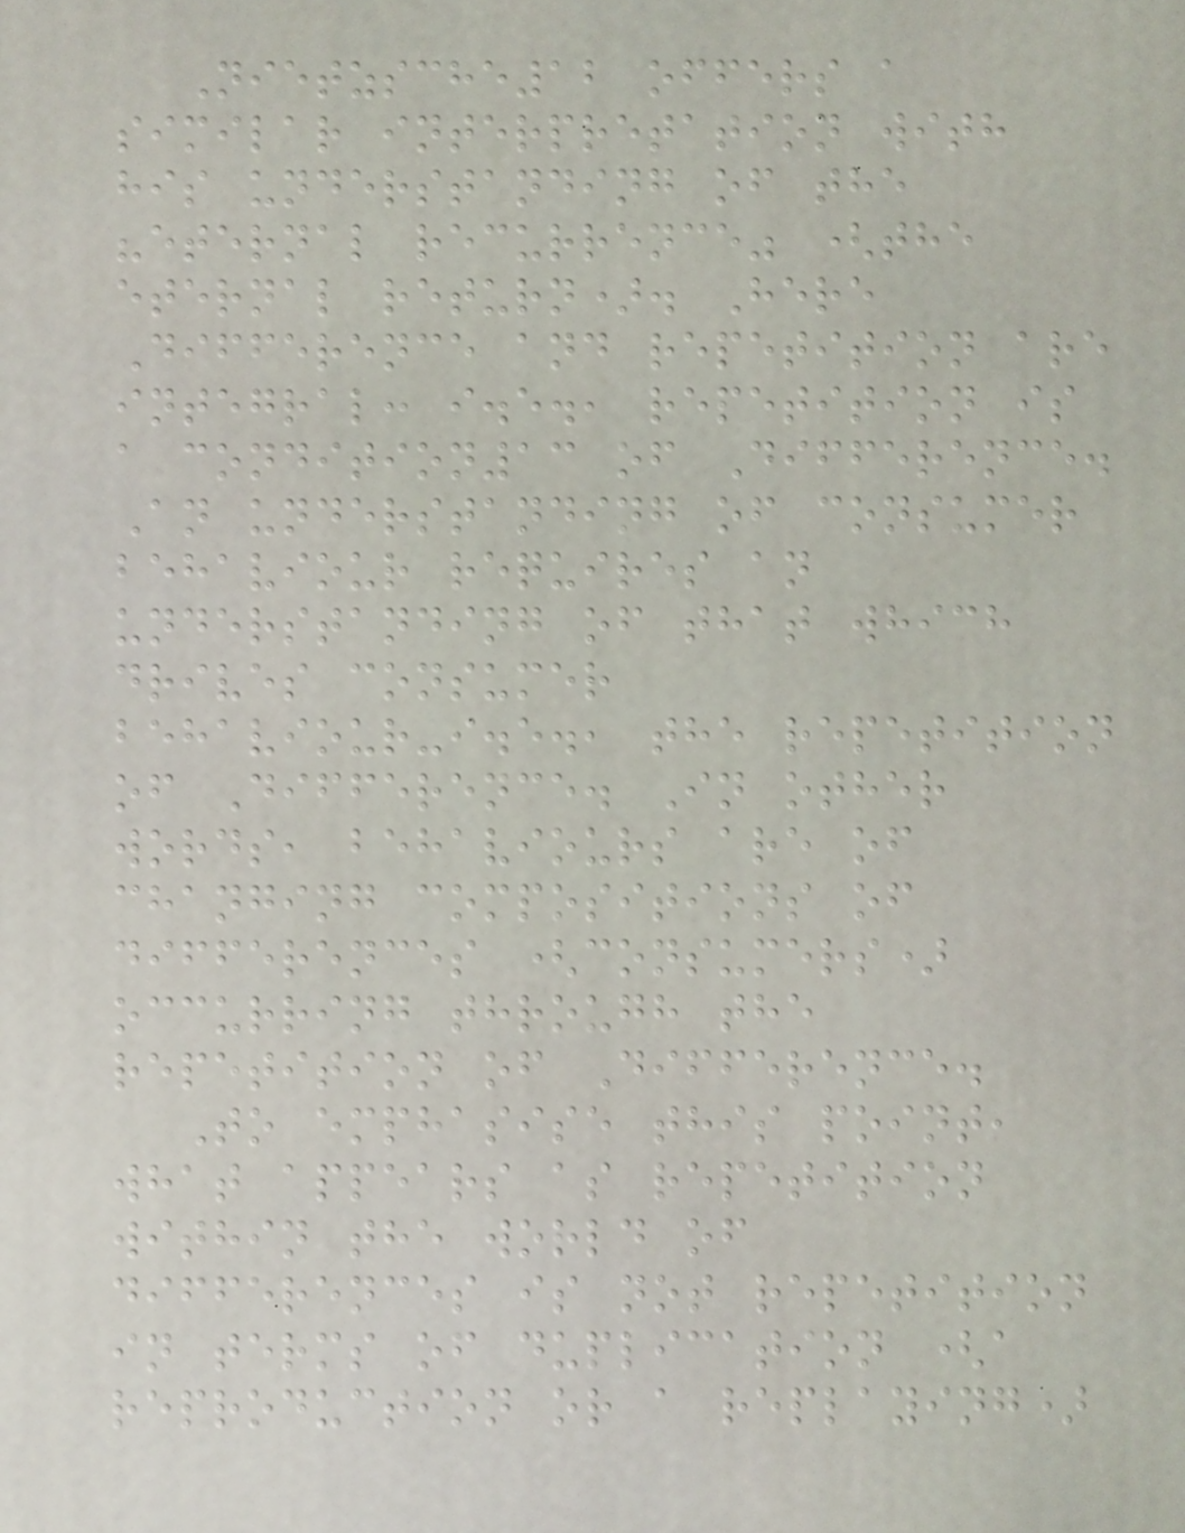Nietzsche12 offers a
similar interpretation with
his understanding of the
"eternal recurrence" (the
eternal return). Here
Difference and repetition are
integral: i.e., repetition is
a condition13 of Difference.
An understanding of consumer
behaviour requires an
understanding of that which
drives consumer
behaviour-i.e., the repetition
of Difference. In other
words, behaviours are of
changing compositions of
differences (consumers)
occurring through the
repetition of Difference.
To emphasise this point,
what appears as repetition
within the world of
differences is not repetition
in terms of duplication (a
reproduction or a replaying)
